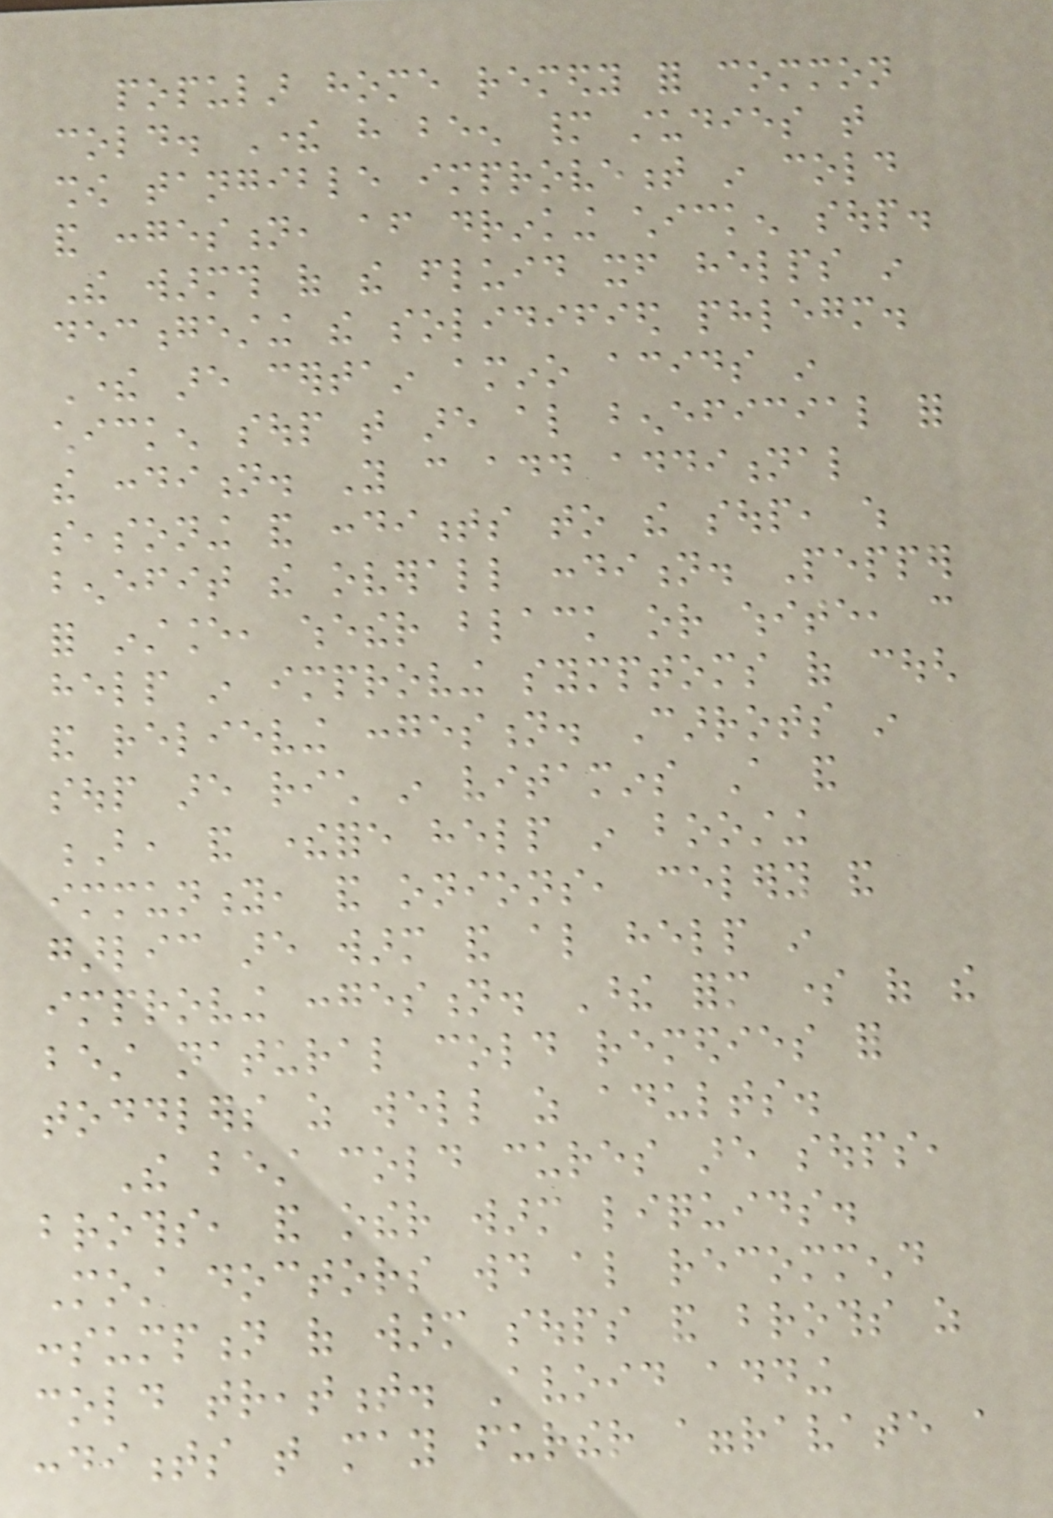popular home remedy for common
cold. There have been many studies that
show tangible improvement in cold
and congestion, after drinking chicken soup.
The warmth of the fluid itself helps in
decongesting the solidified phlegm.
There are certain amino acids in
chicken soup that are also beneficial for
the condition. You can add additional
seasoning and condiments to the soup, which
benefit the overall condition. Pepper
for instance, whether black or white, can
help in improving symptoms of cough
and relieving congestion. Carrots in
soup are rich in vitamins A and
B, and therefore help in boosting
immunity, and onions, celery and
garlic are warm and also help in
improving congestion. These form some of the
best natural cold remedies for
toddlers as well as adults.
The best cold cures are soups,
broths, and other warm liquids.
Most doctors would also recommend
consumption of warm soups and broths as
cold treatment. Avoid adding
condiments that may further aggravate a
